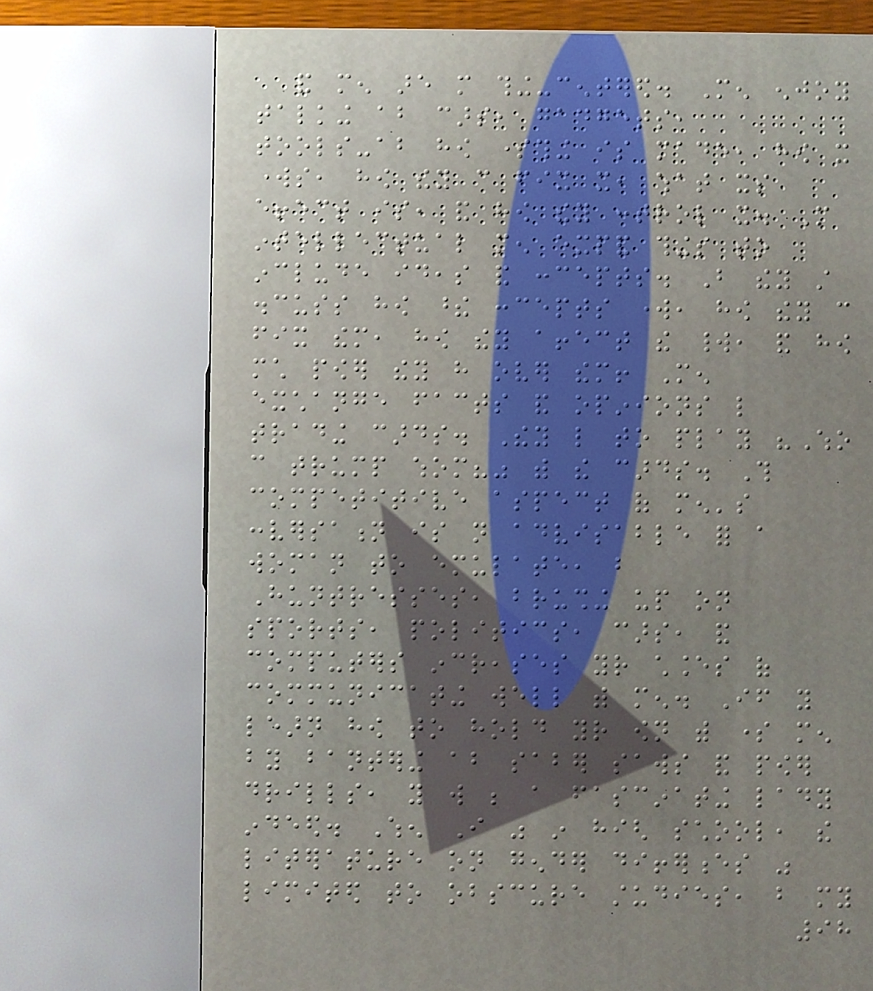and men are more thing-centered. Men enjoy
talking about cars, gadgets,
tools-about how something is made, how it
works, how they can fix it, what its
effect is, and how they control it. More
intellectual men expand things to
include ideas and concepts. But they still
discuss how these concepts work, how they can
fix them, how they affect the world, and how
much power they have over them! Men
exchange facts and opinions like
trading cards. They like to play "Who
can trump whom?" with the cards. This
competitive aspect of men's
conversation is not advisable for a
woman to emulate, but
Huntresses, brushing up on
sports, politics, cars, and
computers increases your chances of
communicating well with men. If you
learn how to hold your own with some men
by bantering about saber saws and power
drills, you will be a fascinating lady
indeed. When I was in high school, the
literature on gender differences was
limited to obscure studies, but my
98
